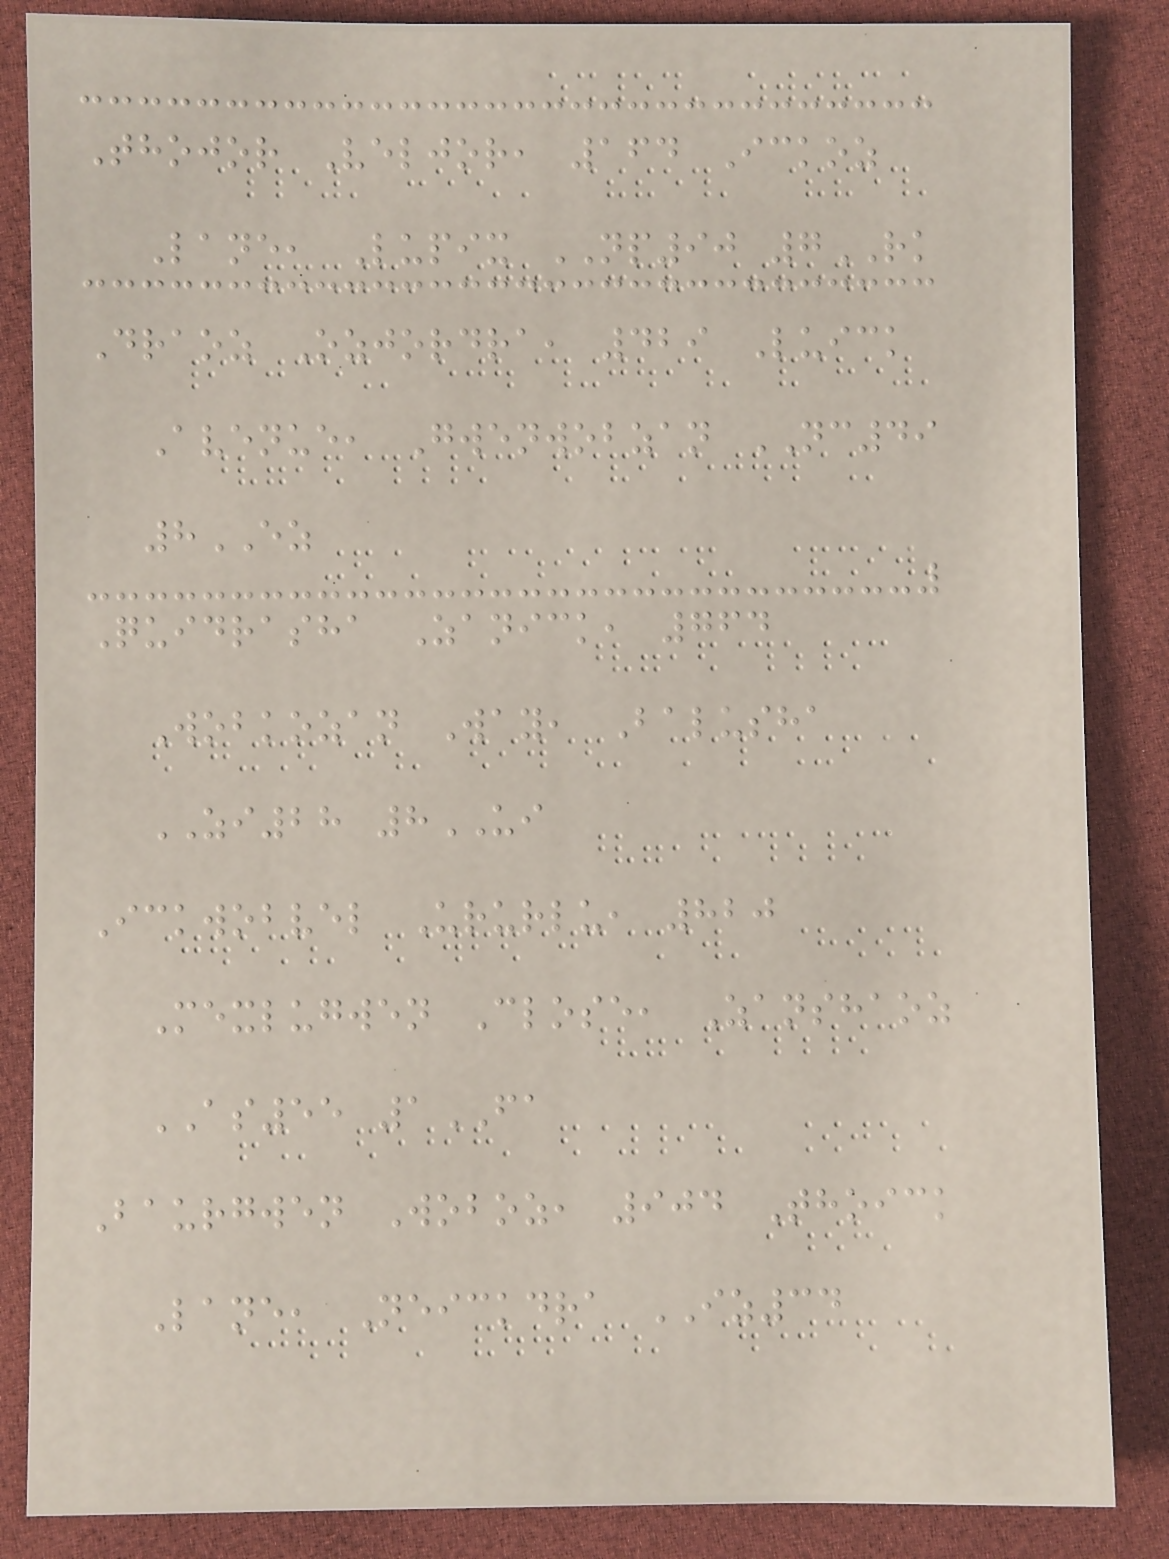Thojor Veljor, 164 Ickoz
Lane, Lupix NP90 7RK
Draoz Ozjordra, 429 Luick
Avenue, Gwenwobzan NC49
8EZ
Quidrasha Zanick, 764
Wobkozan Way, Balusha
ZI28 8UI
Ickwobvel Ururlu, 820
Mexlugwen Close, Zanshaoz
AS55 1FA
Baurgwen Woboz, 904 Thoick
Lane, Neickdra IZ34
